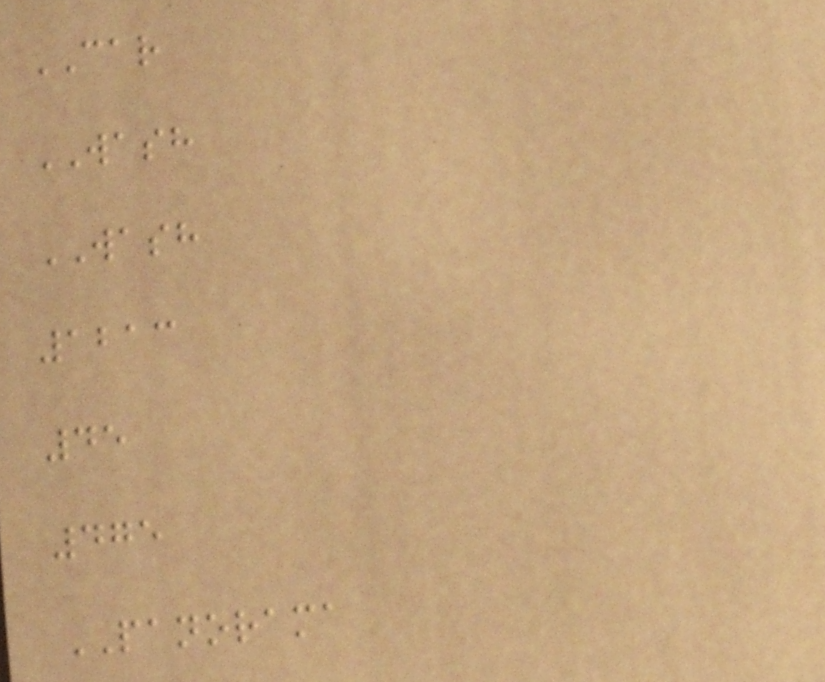CAR
WASH
WASH
1213
45
475
PANORAMA
